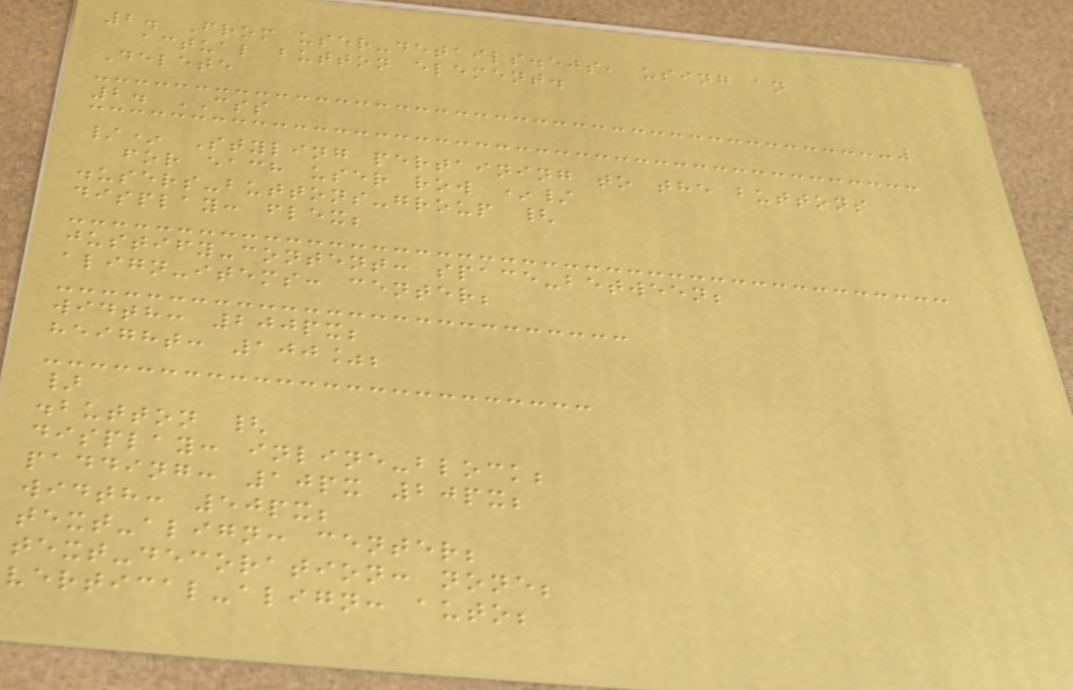2. From user-details.ejs, using an
actual button element.
Delete
2. CSS
/* Styling pertaining to the buttons
for each user row */
.users-buttons-group {
display: flex;
justify-content: space-between;
align-items: center;
width: 200px;
height: 100%;
}
.button {
display: inline-block;
padding: 10px 20px;
width: 50px;
text-align: center;
text-decoration: none;
vertical-align: auto;
